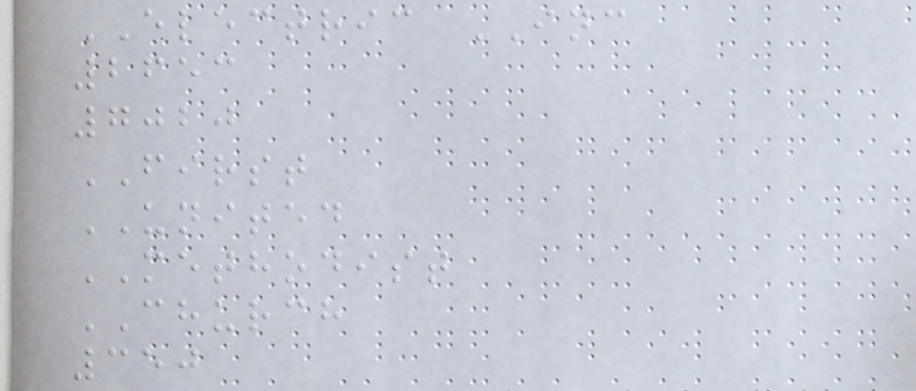ELECTRIC INC
2653
7020
FIRST
UNITED
METHODIST
CHURCH
350
